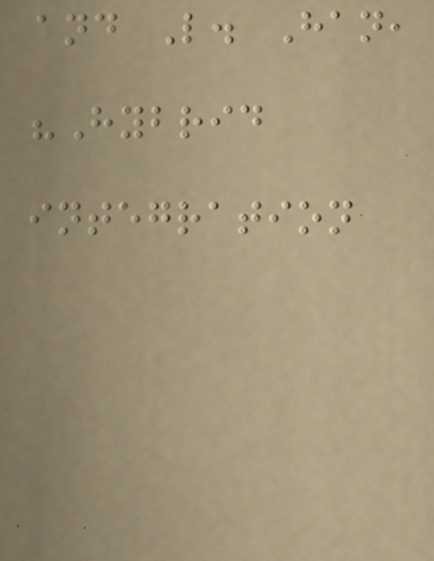and L. Han,
"Hybrid
integration
